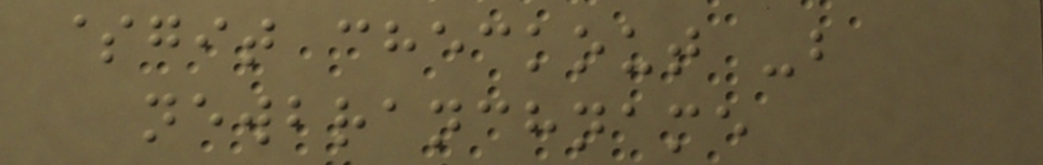$git checkout -b
newbranchname
